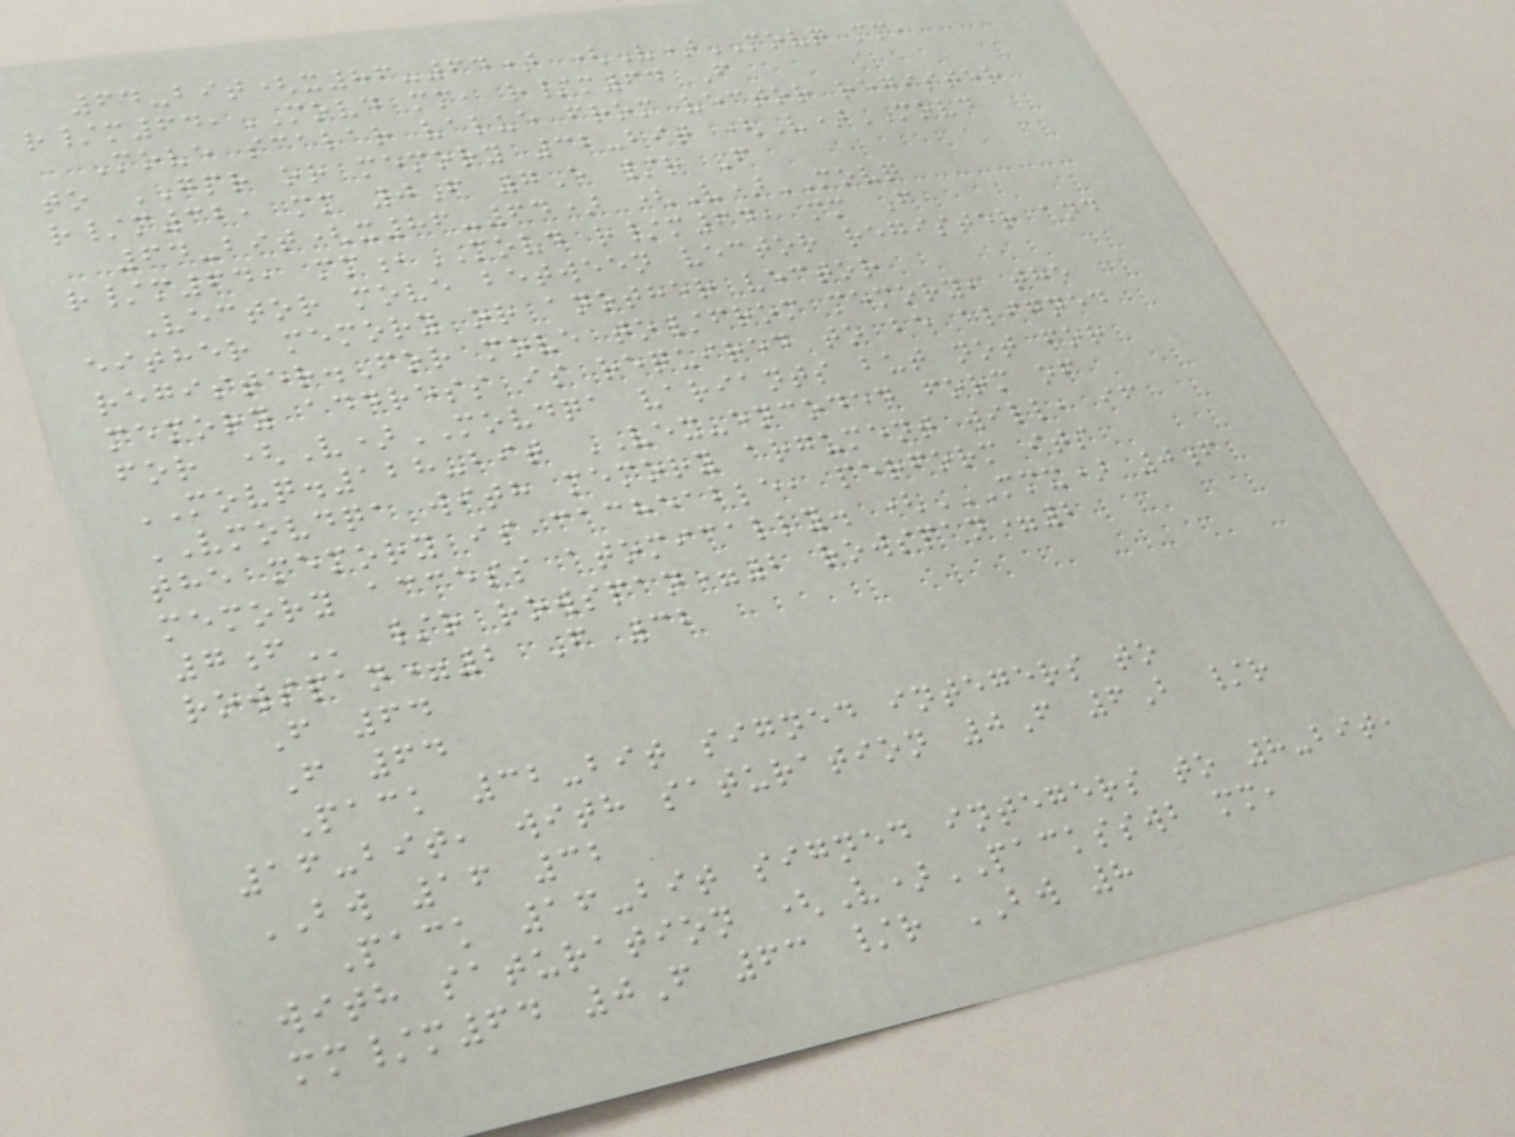64-bit(x86-64) (V)MOVQ mm,
r/m64,MOVD mm, r/m64 F
Move scalar value from vector register
to GPR or memory 32-bit (V)MOVD
r/m32, mm 0F 7E /r F
64-bit(x86-64) (V)MOVQ
r/m64, mm,MOVD r/m64, mm F
Vector move between vector register and
either memory or another vector
register.For move to/from memory, the
memory address is required to be aligned
for (V)MOVDQA variants but not for
MOVQ.128-bit VEX-encoded form of
VMOVDQA with memory argument will, if
the memory is cacheable, perform its
memory access atomically. (MMX) 0F
7F /r rowspan=2 rowspan=2
rowspan=2 F 32
F 64
F 64
Pack 32-bit signed integers to
16-bit, with saturation 0F 6B /r
BW 16 32
Pack 16-bit signed integers to 8-bit,
with saturation (V)PACKSSWB mm,
mm/m64 0F 63 /r BW 8
